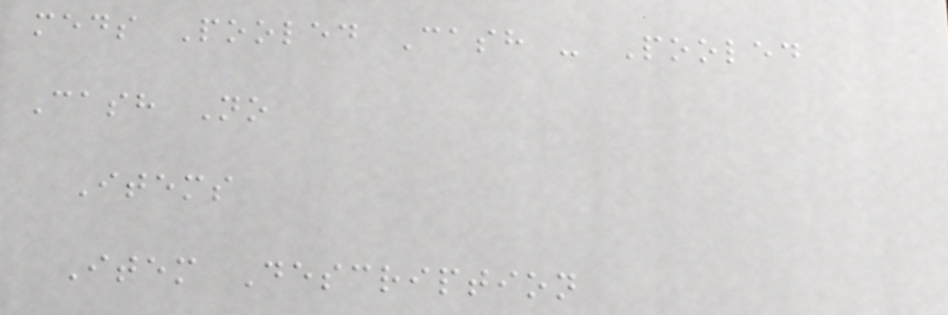meds Pooled Cash - Pooled
Cash No
Items
Item Description
